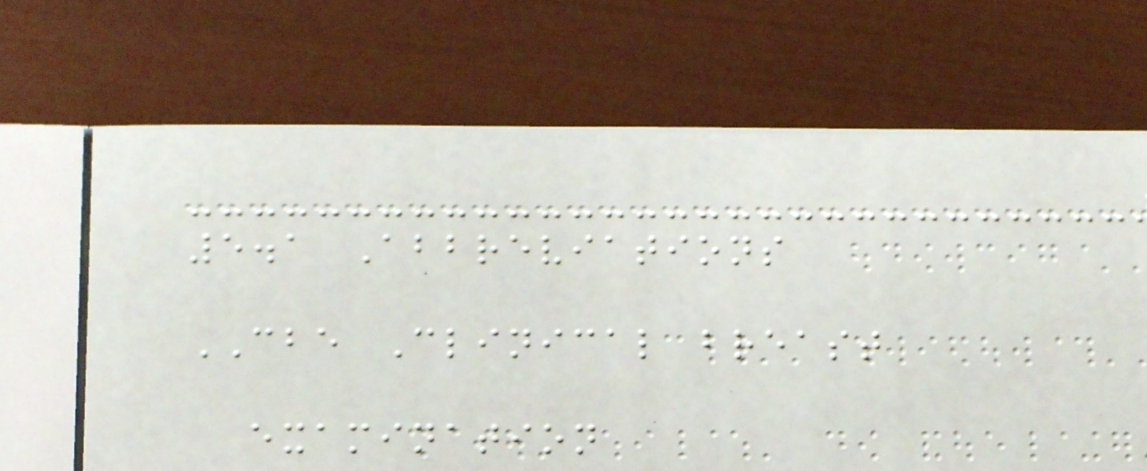5.1 Abbreviations
CBE Clinical breast
examination
